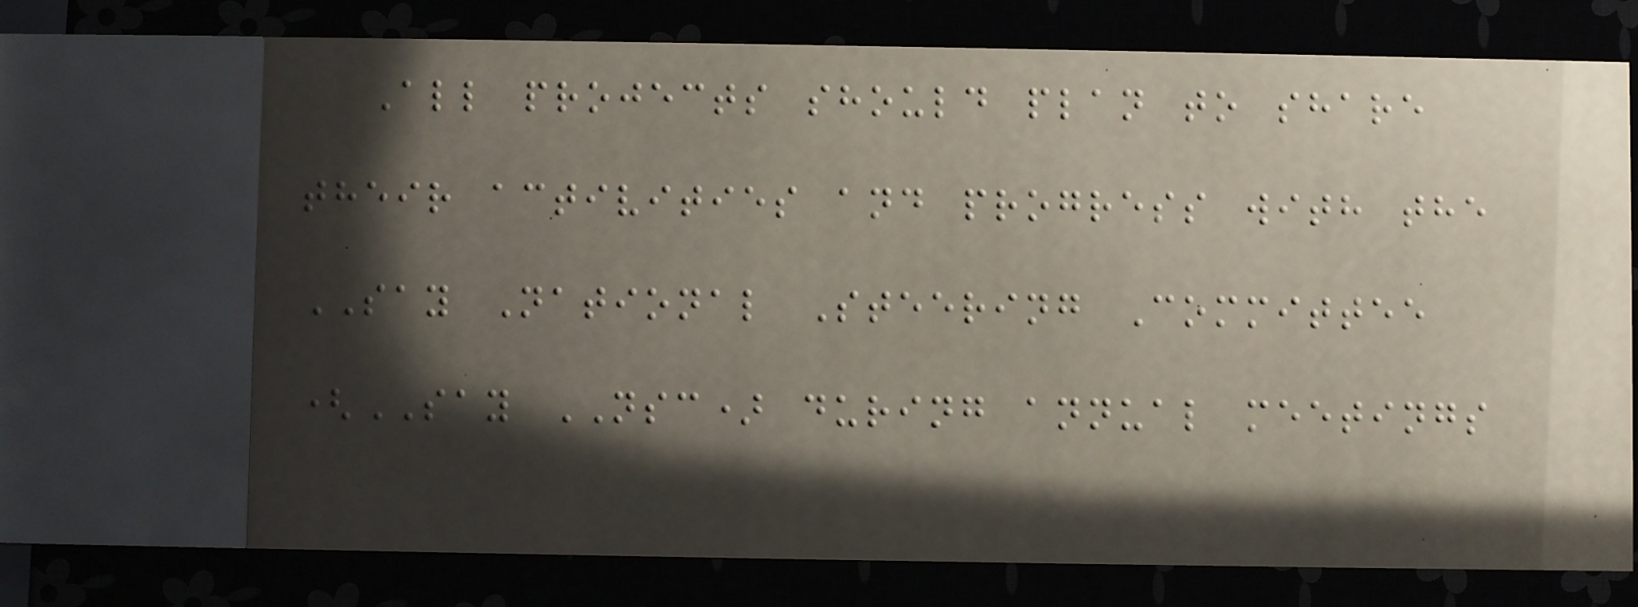All projects should plan to share
their activities and progress with the
SAY National Steering Committee
(SAY NSC) during annual meetings
